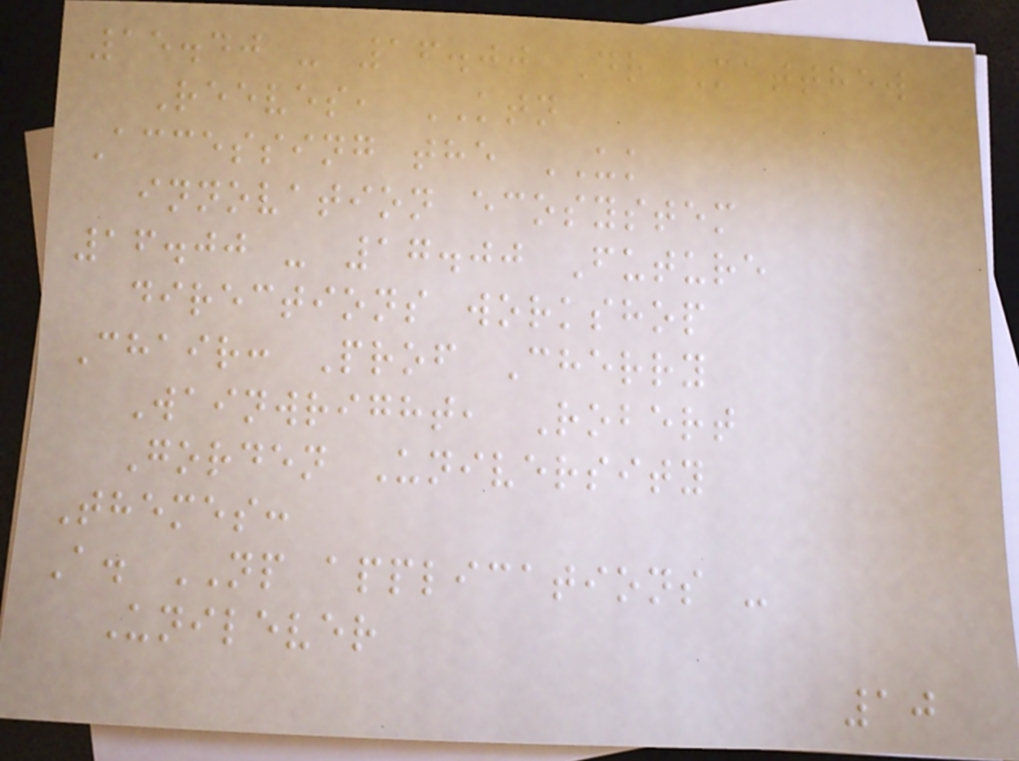15.40 - 16.00 Dr Matthew
Reeves, KTN
Accessing the UK
innovation ecosystem
16.00 - 17.00 Future
directions workshop
Chair: Prof Cherry
Wainwright, Robert
Gorden University
Themes:
A. NP applications -
Unilever
10
